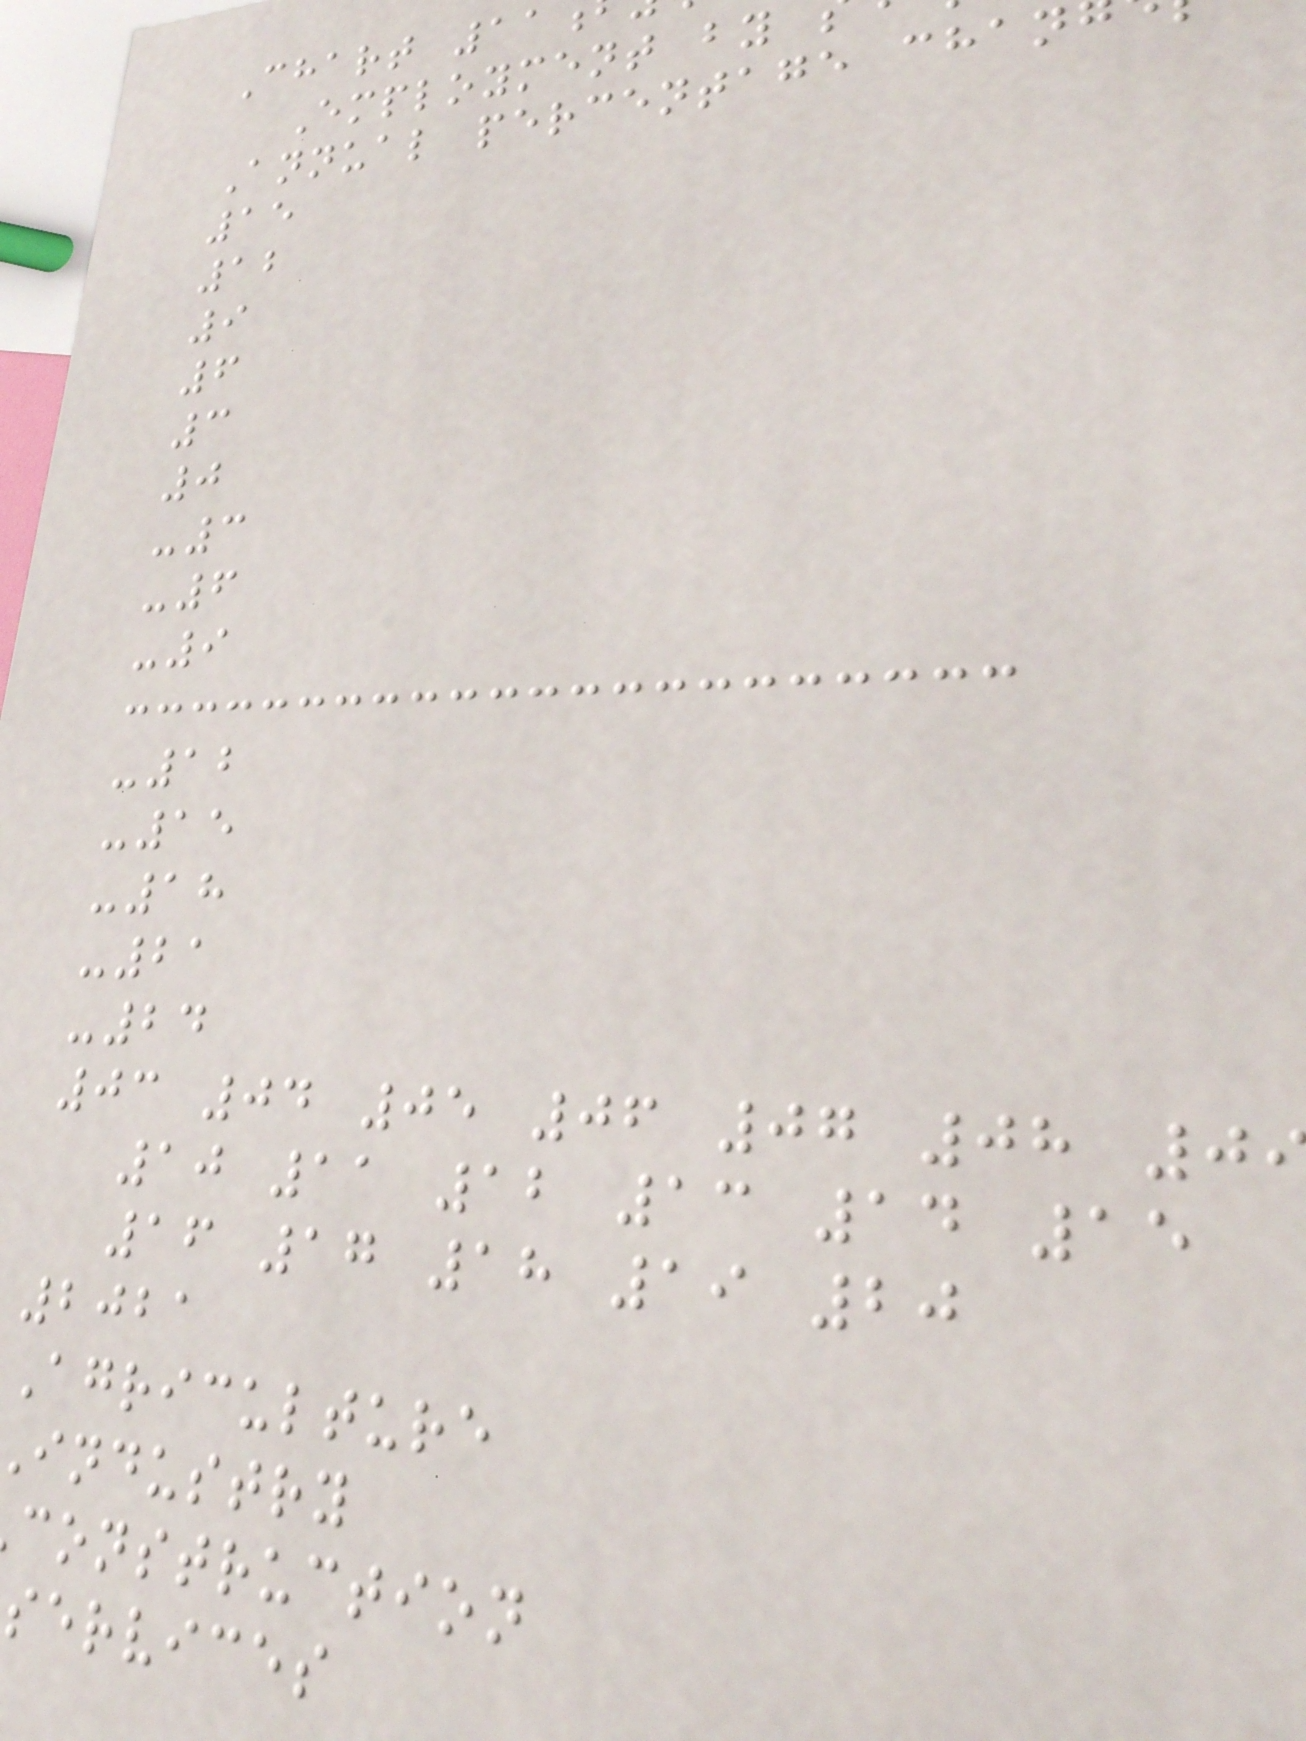Chart 11
Employment by
Annual percentage chan
15
12
9
6
3
0
-3
-6
-9
-12
-15
-18
-21
-24
03 04 05 06 07 08 0
10 11 12 13 14 15
16 17 18 19 20
2021
Agriculture
industry
construction
services
